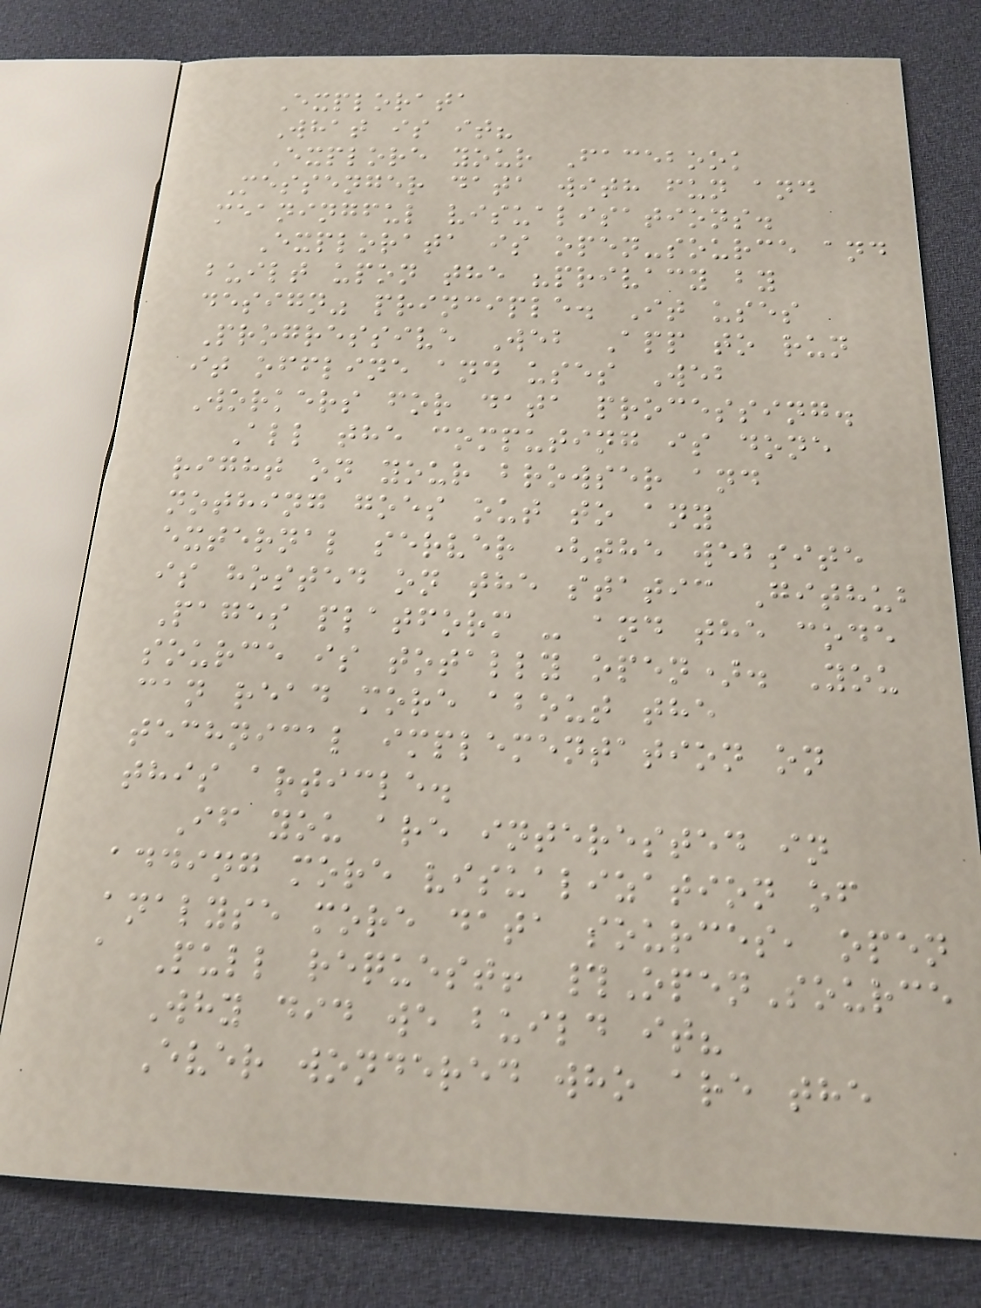Explorata
What is it?
Explore your Facebook
Messenger data with fun and
meaningful visualisations.
Explorata is open-source and
built upon the "privacy by
design" principle. It uses
Progressive Web App to run
it offline and uses Web
Workers for data processing.
All the computing is done
right on your browser and
nothing goes out to any
external server (the website
is hosted on the static Github
Pages platform - and the code
source is totally open). You
can read more about the
technical implementation on
this article.
If you are interested in
adding more visualization of
analyse more data sources, open
a Pull request! #OpenSource
Why did we build it?
Ever wondered who are the
